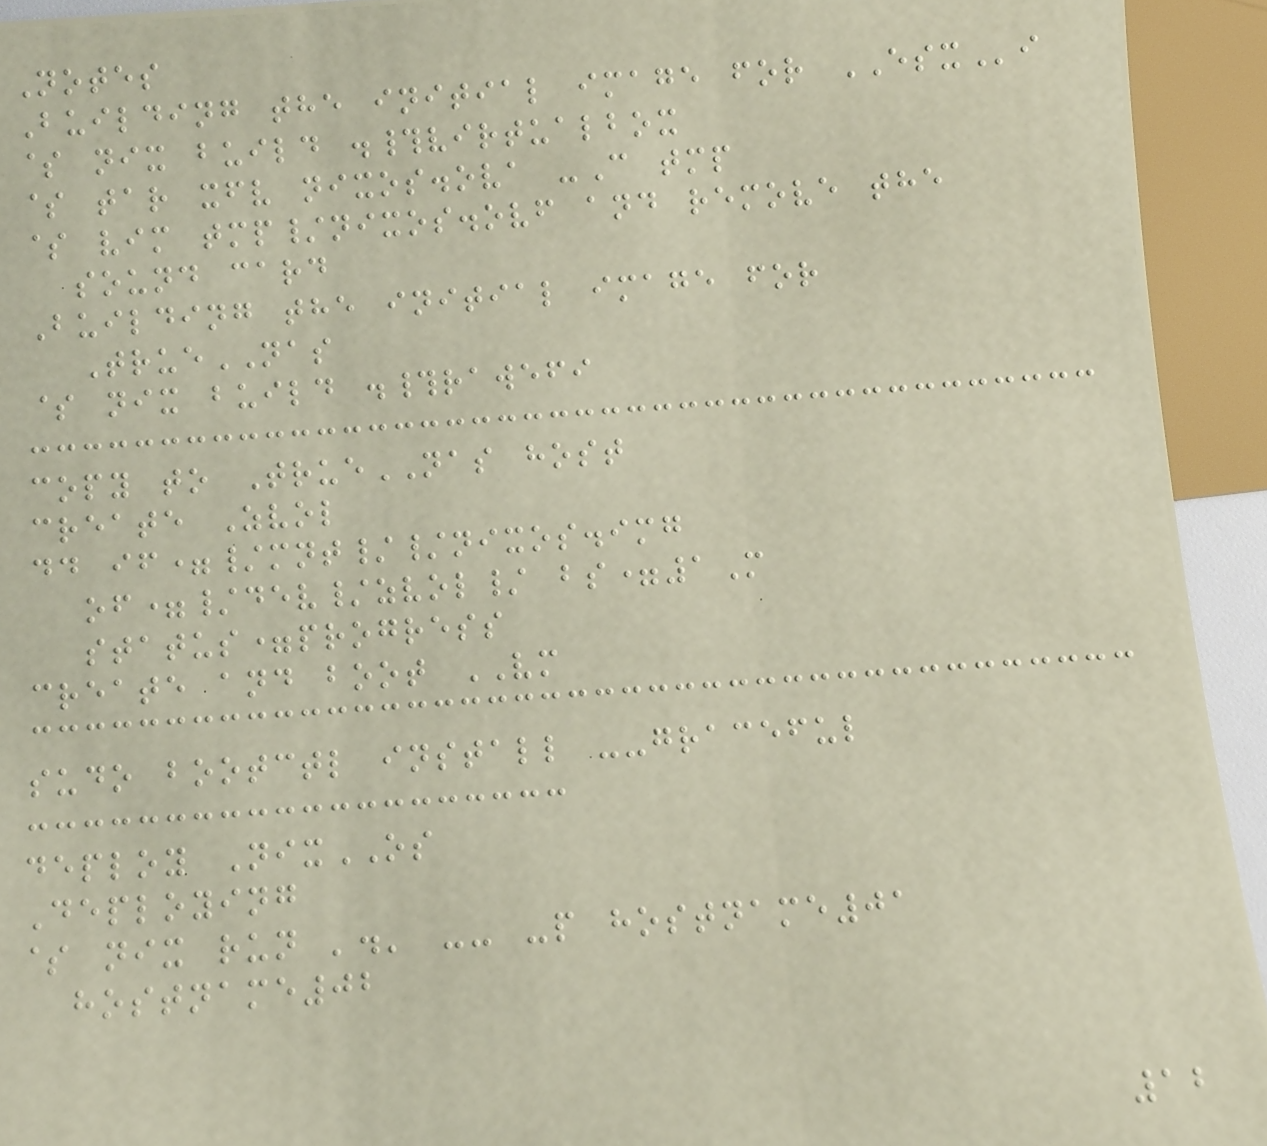Notes
Building the initial image for ESXi
$ nix build .#virtualbox
$ tar xfv nixos.ova -C tmp
$ vim tmp/nixos.ovf and remove the
sound card
Building the initial image for
TrueNAS
$ nix build .#rawefi
copy to TrueNAS host
create Zvol
dd if=/mnt//nixos.img
of=/dev/zvol/ bs=1M
status=progress
create and boot VM
sudo bootctl install --graceful
deploy NixOS
Deploying
$ nix run '.' -- -p hostname01
hostname02
12
